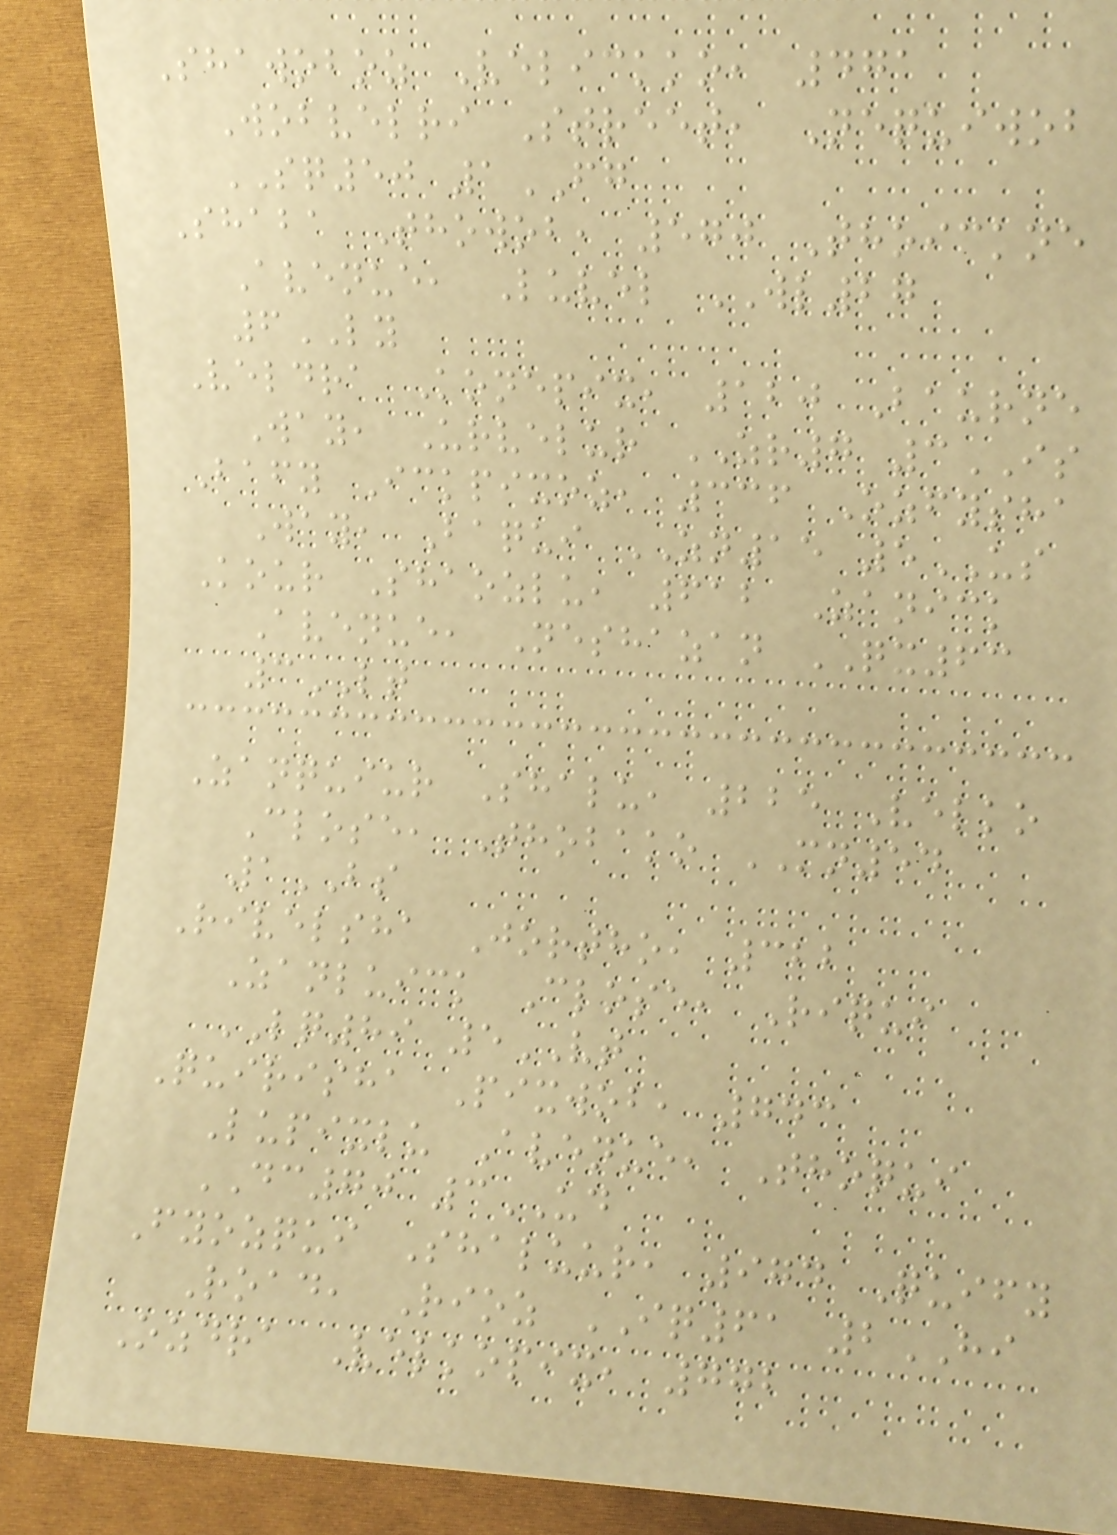Shawoboz Velickko, 471
Wobvelri Street, Nequiwob
SQ50 1FG
Shaba Thowob, 570 Thoickne
Avenue, Luvel WL27
6LY
Veldra Konepix, 120 Baurne
Way, Urvelur ZR7 3IS
Bafy Ickpixoz, 336 Ozfysha
Way, Baqui ZN15 5US
Kour Shaozlu, 612 Zanick
Avenue, Neshazan QX63
3LT
Zanquiur Shalu, 225 Velko
Close, Thobako MN54
1BS
Rivelsha Jortho, 322
Zanluick Close, Riqui
LQ89 5VT
Quirisha Pixwob, 743
Lupixlu Avenue, Thoqui
DC70 3UD
Fyozqui Shaluur, 974 Quify
Road, Rioz IQ61 2HI
Ozdra Velkopix, 772
